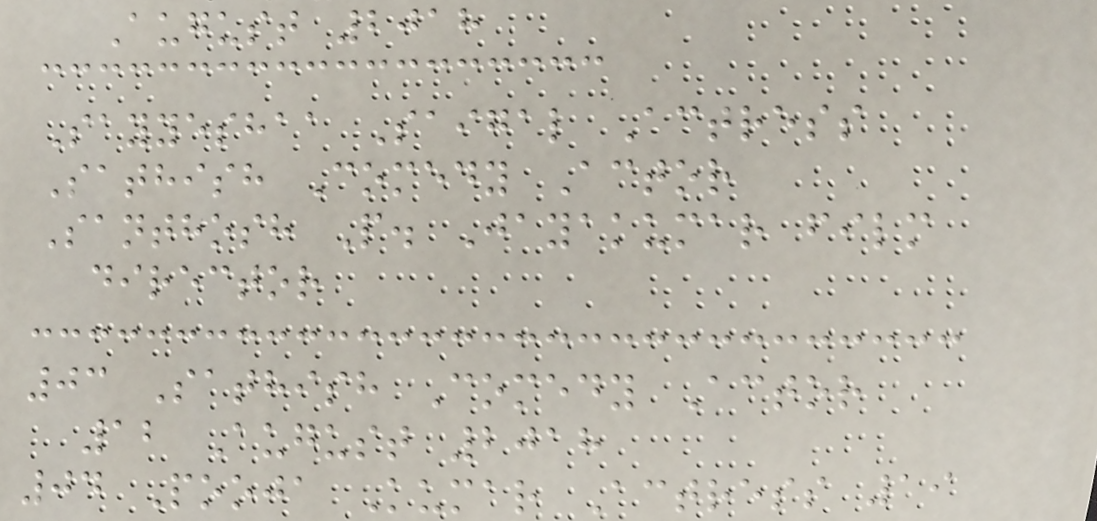August 2018
Sayyeshaa Saigal Actress
Sathish Comedy Actor
Santhosh P. Jayakumar film
director
03 Sathish Comedy Actor
12 August 2018
04 Pooja Kumar Actress 19
